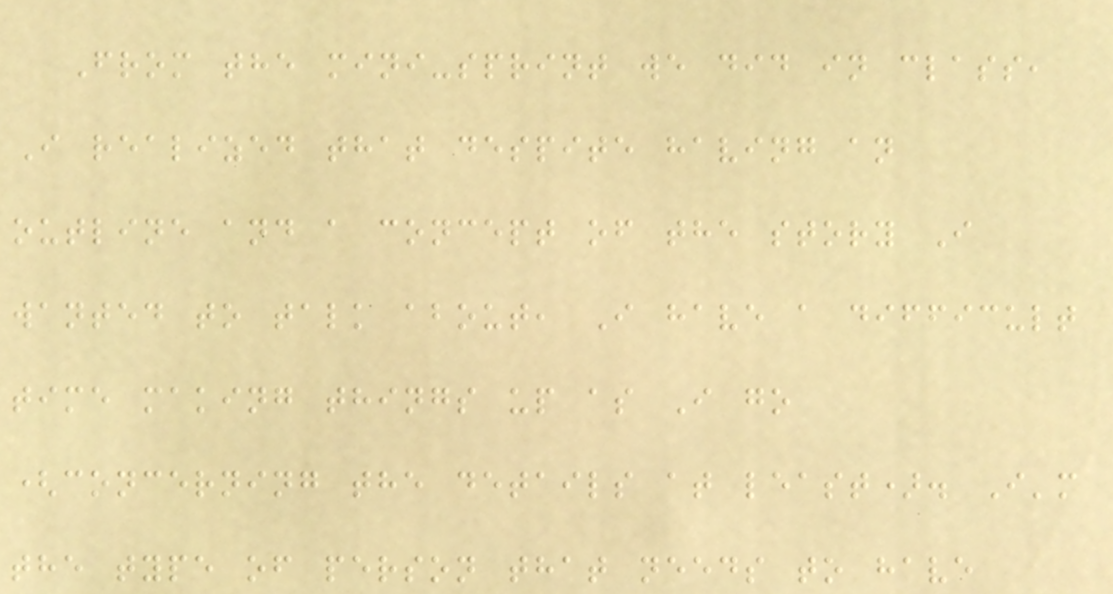From the mini-sprint we did in class,
I realized that despite having an
outline and a concept of the story I
wanted to talk about, I have a difficult
time making things up as I go
(concerning the details at least). I'm
the type of person that needs to have
